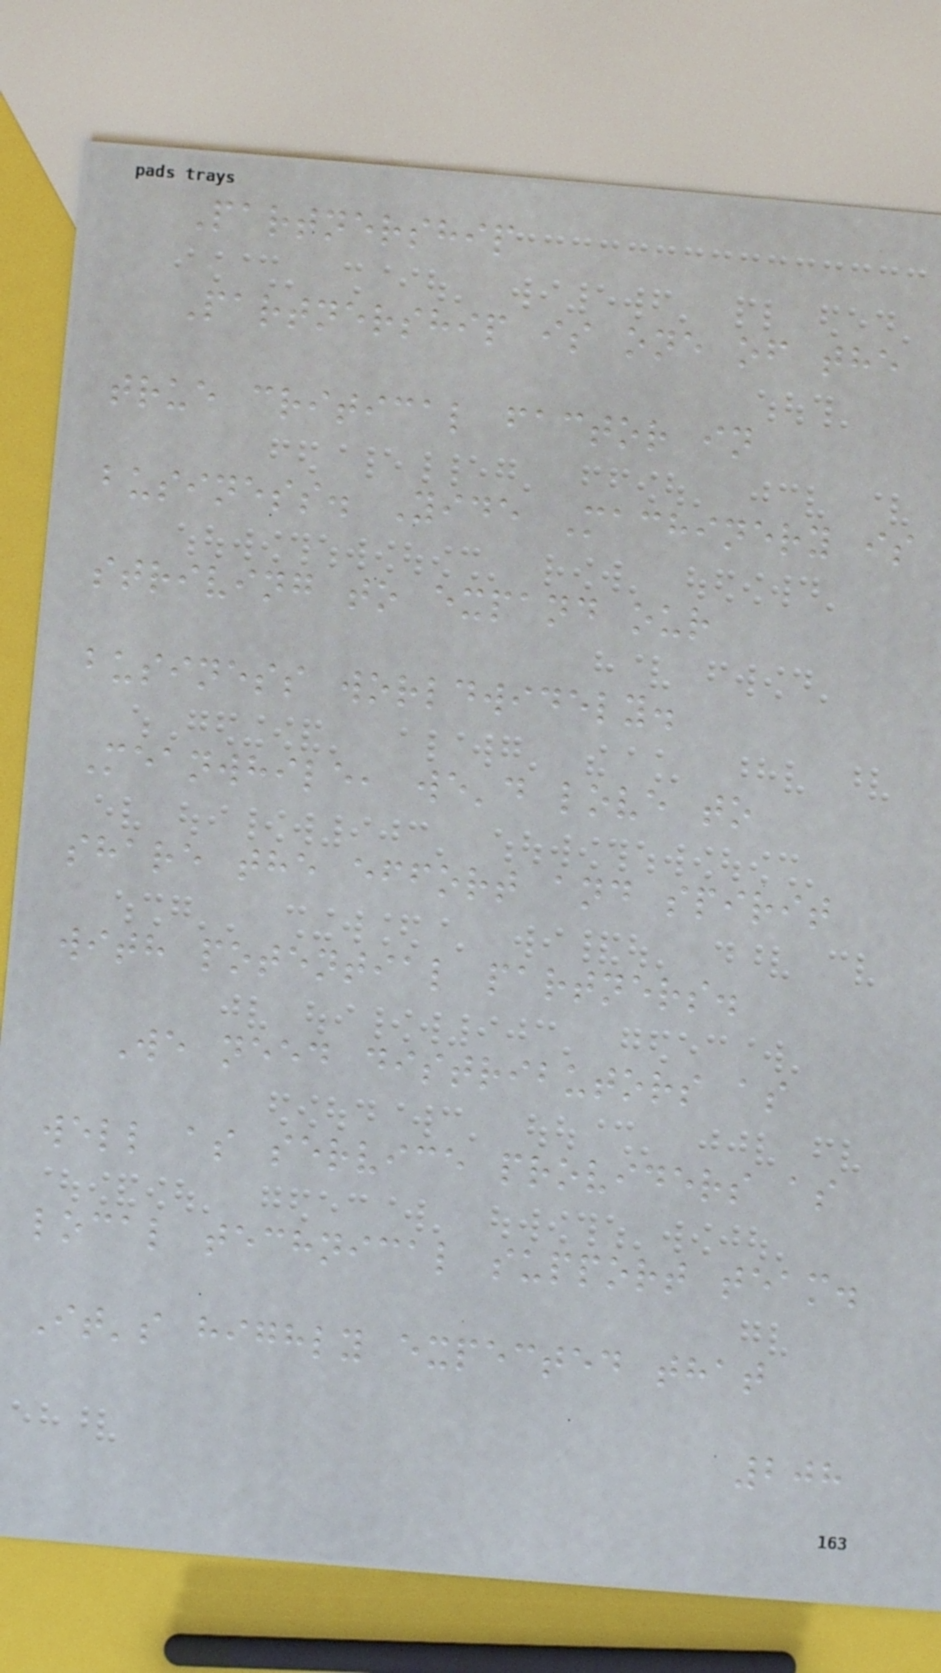Partnership
Partnership is one of the
true critical factor in
business. Yide Machinery is
striving to expand our
business worldwidely.
Meanwhile, we'd love to
share the effort and spirit
with potential partners.
We need distributors as
well as service providers as
local technical support team.
It's highly expected that
208
